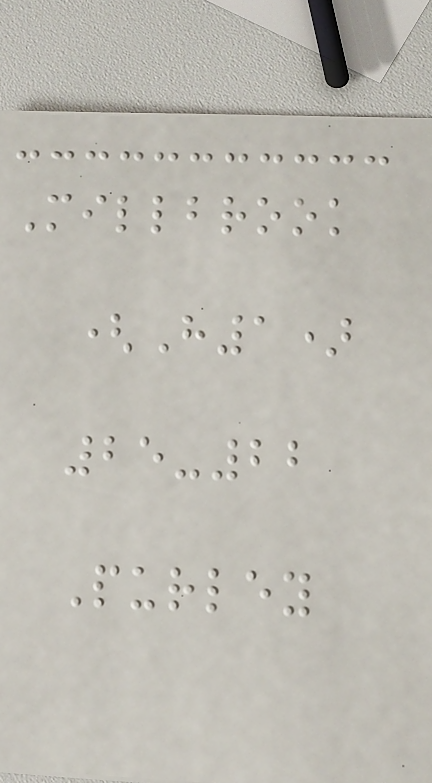Millbrook
(H1)
25-22
Purley
